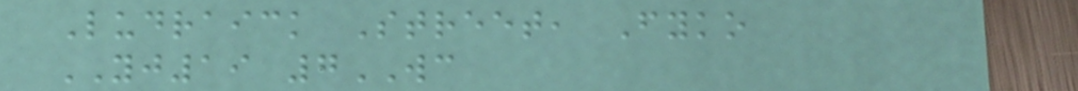Ludraick Street, Fyko
YJ19 7WC
